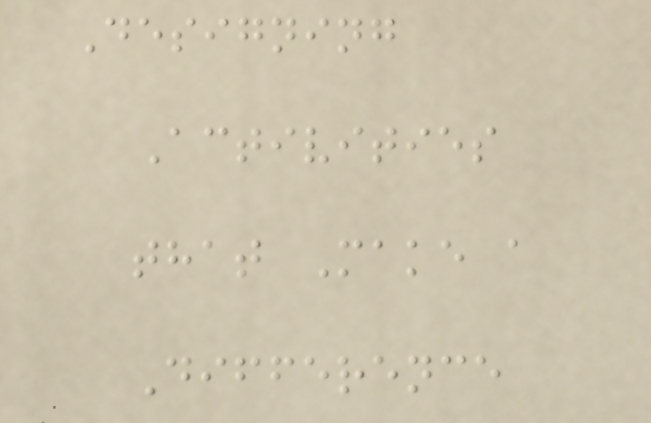Designing
Activities
that Make a
Difference
